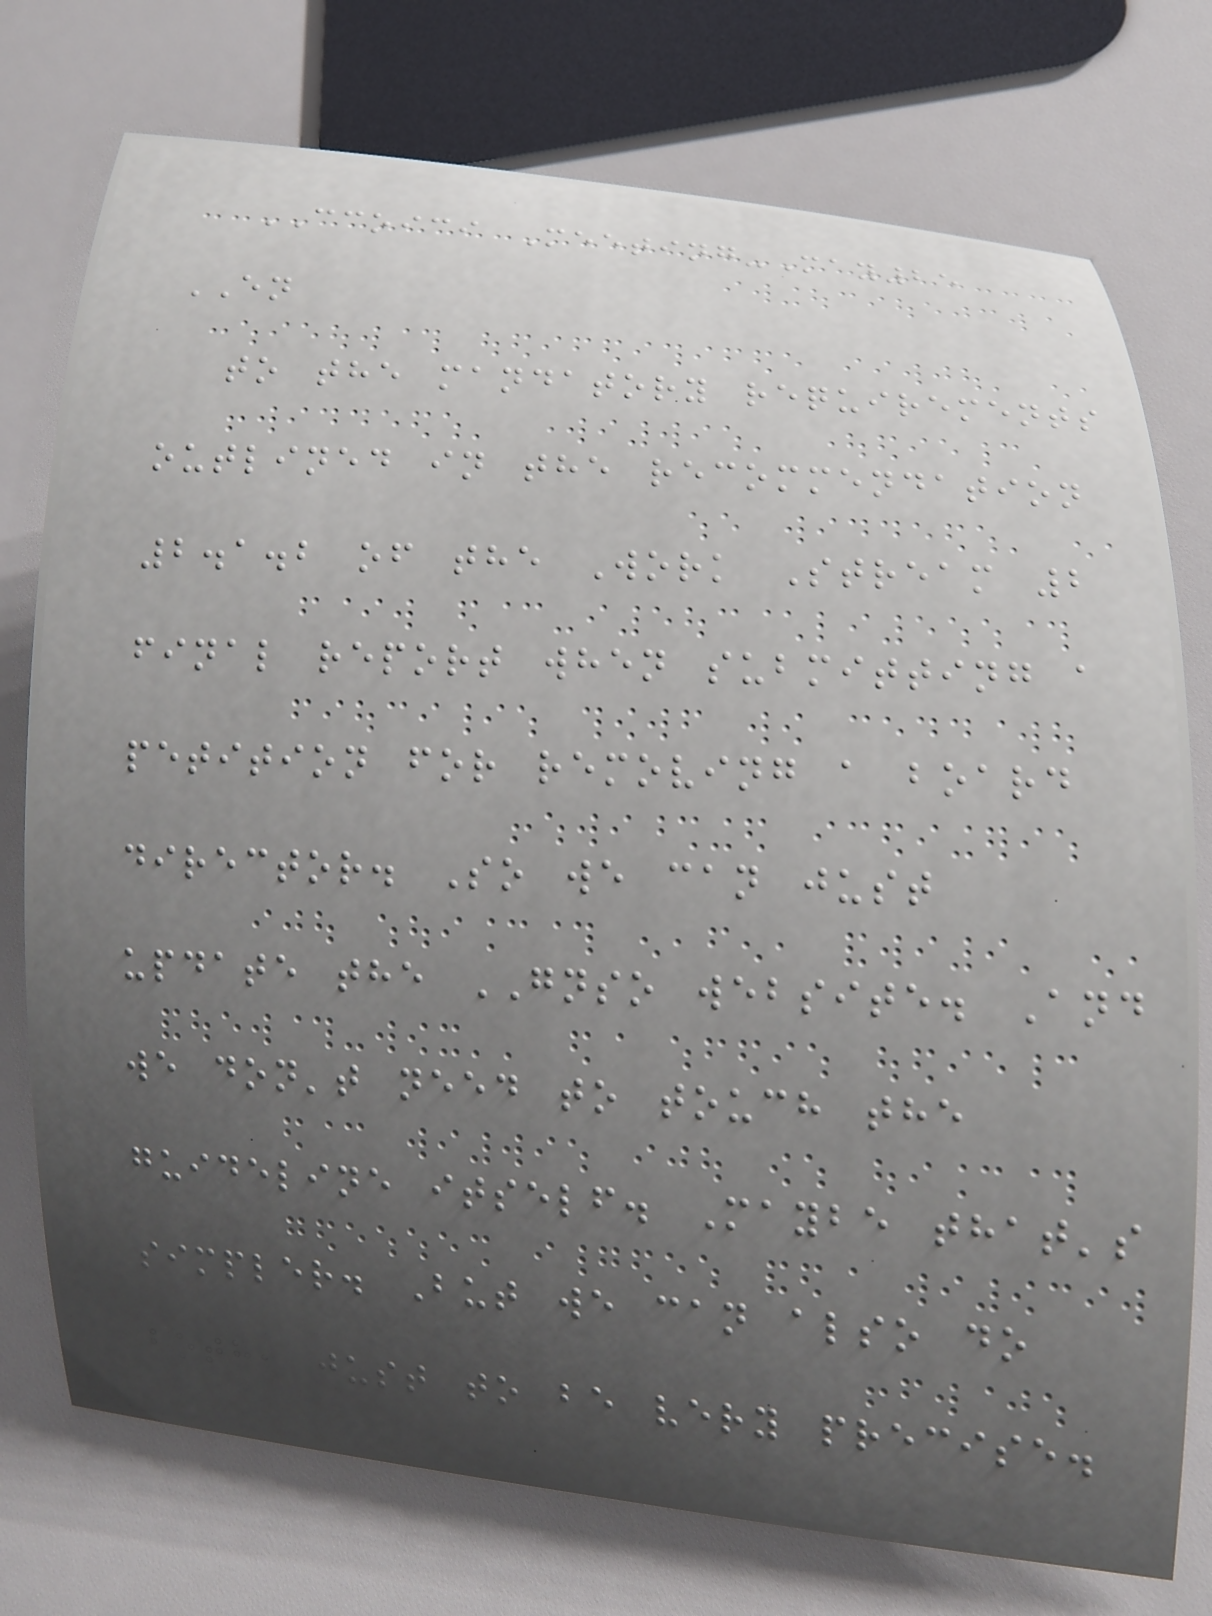CCOICI Meeting-May25
EN
to the mandatory requirements
outlined in the recommendation
2.1.2 of the Work Stream 2
final report when submitting a
petition for removing a board
director. So we can just
update the GNSO website. And
we don't need to touch the
guideline itself. Maybe that's
simpler. But we can also do
both, just to be very precise.
